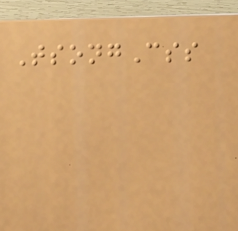TsongCss
